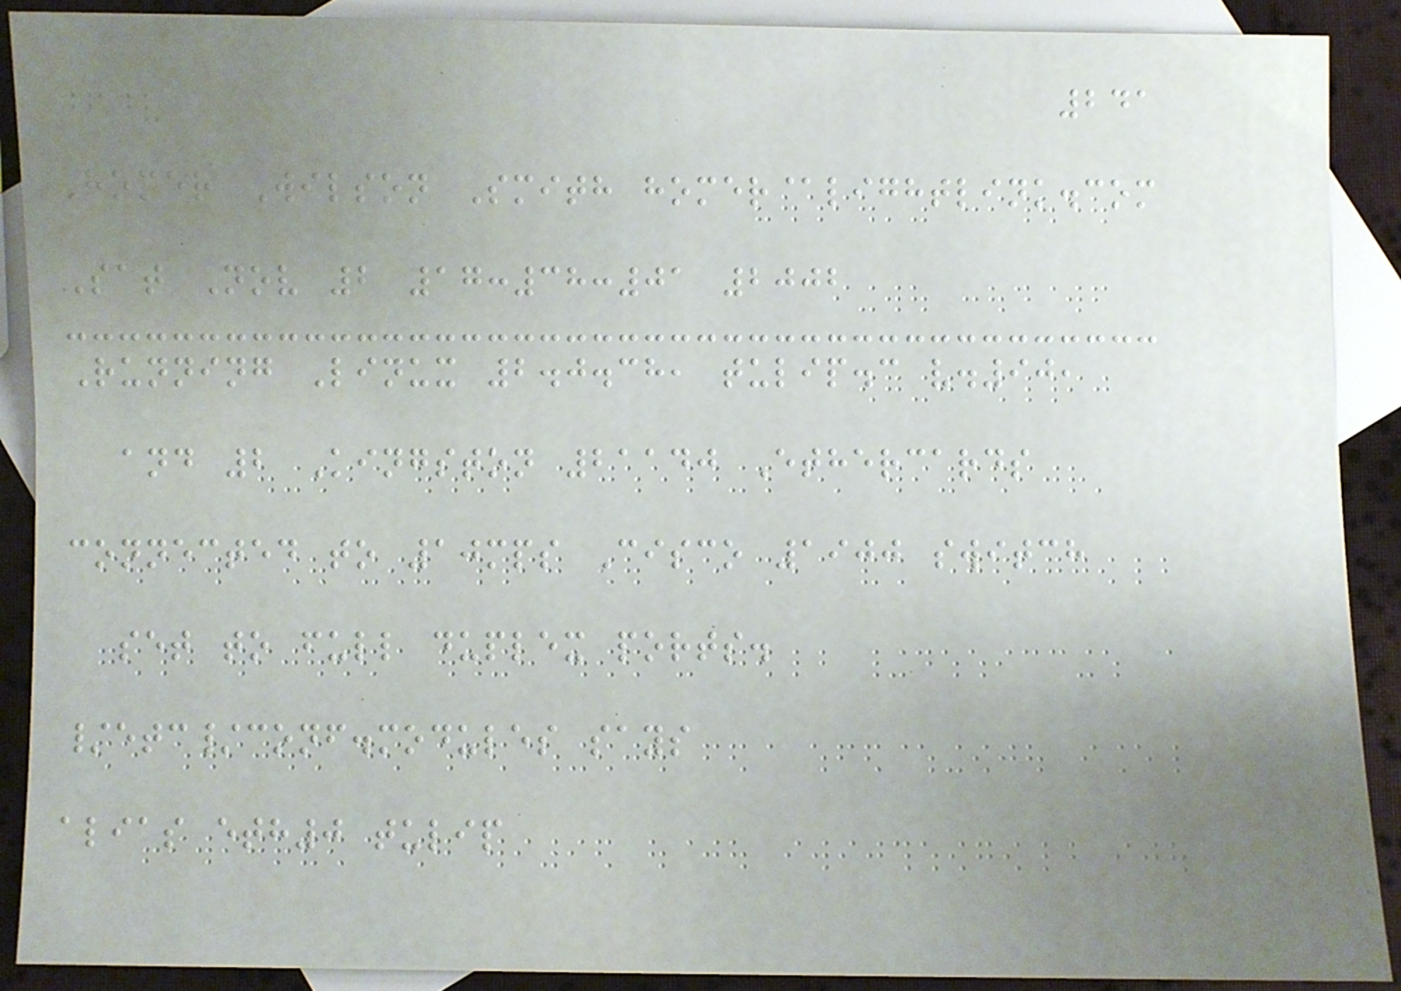241
Homer Wilson Smith homer@lightlink.com
Sat Nov 2 17:38:01 2002
Running Linux 2.0.38, tulip.c v.90,
and 2 Kingston 21140 Ethercards
connected to 10mps Cisco 1900 switch
set to full duplex ports.
/etc/conf.modules says
alias eth0 tulip
